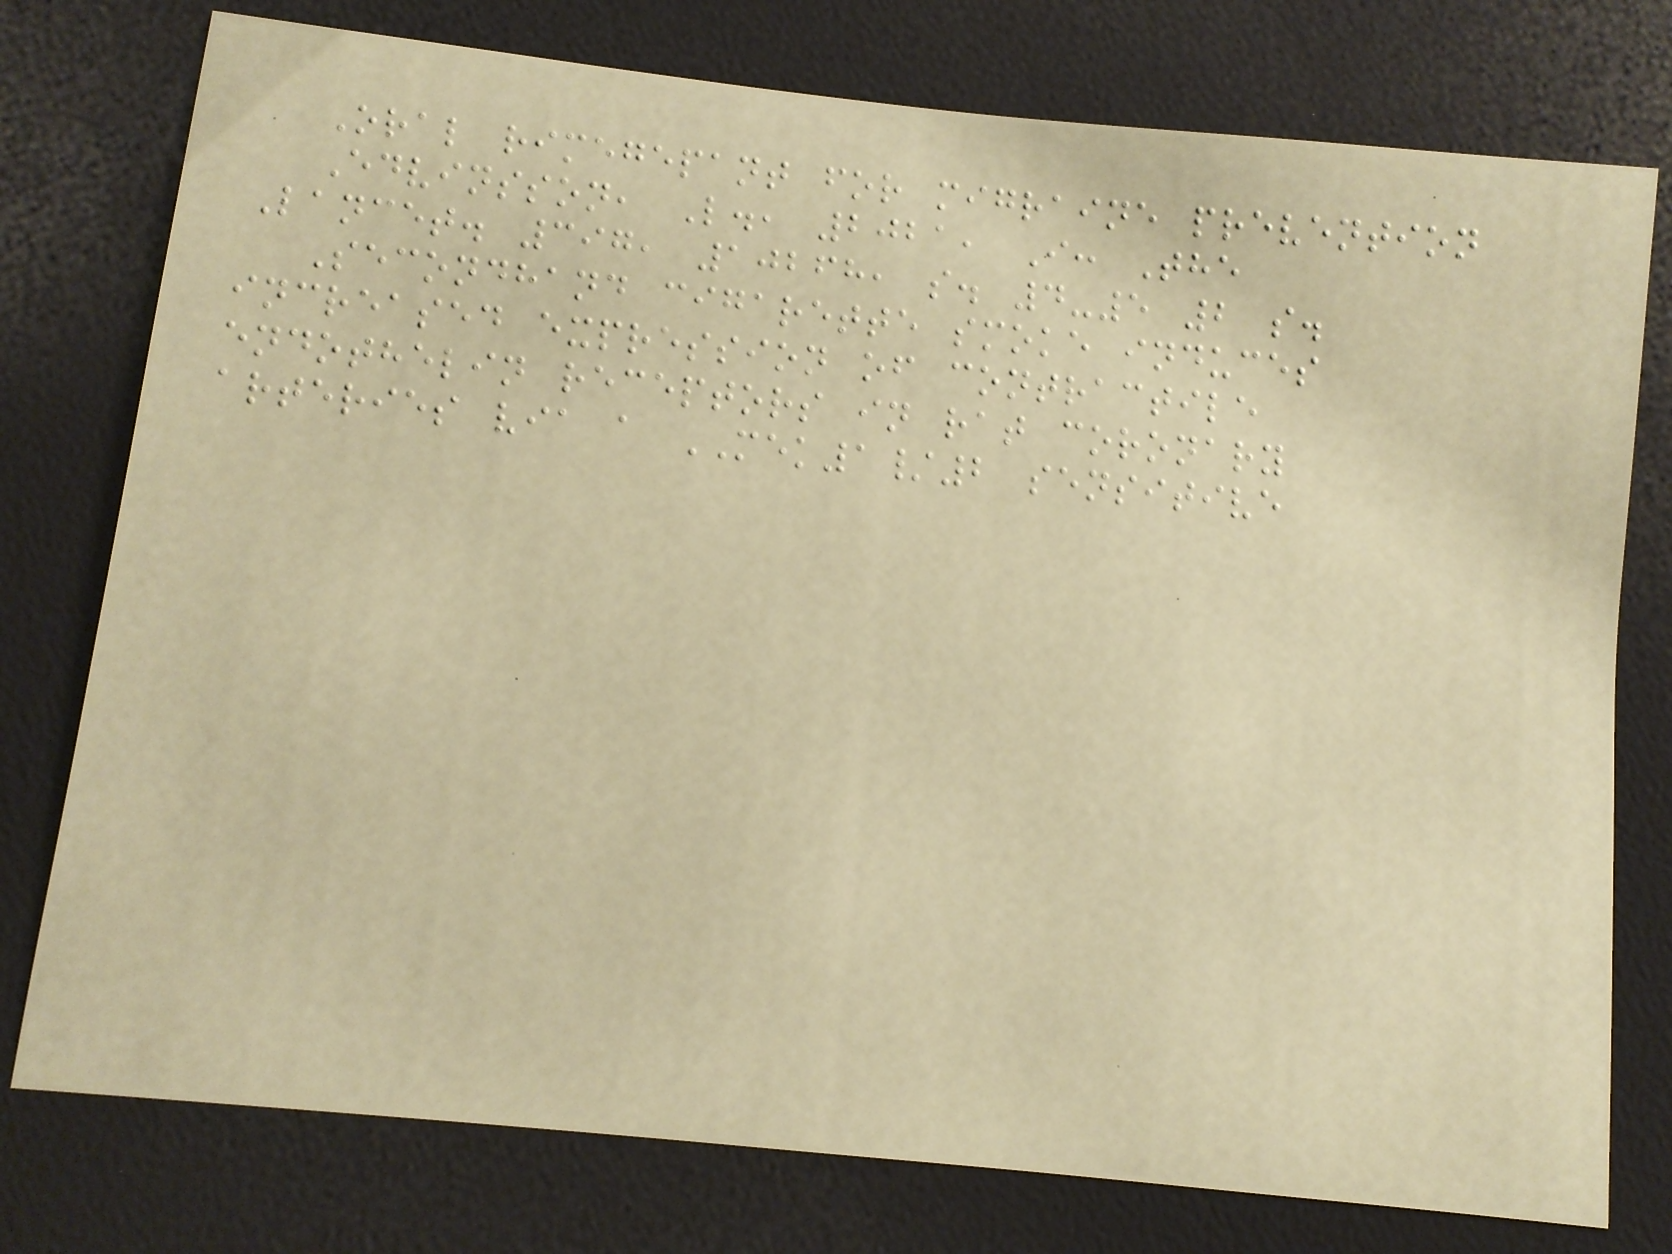Oral rimegepant for migraine prevention
Edvinsson, L., 2021, I: The
Lancet. 397, 10268, s. 4-5 2 s.
Secondhand cigarette smoke induces
increased expression of contractile
endothelin receptors in rat coronary
arteries via a MEK1/2 sensitive
